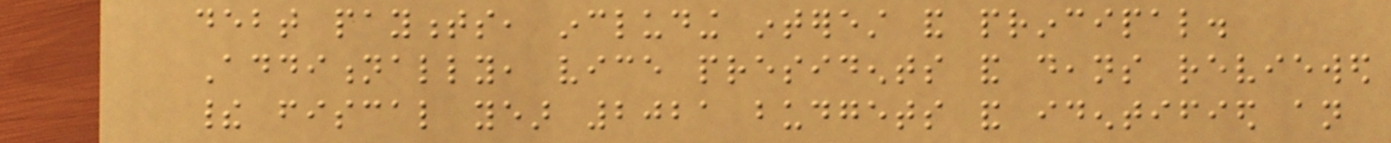debt payments, including interest and principal.
Additionally, vice presidents and deans reviewed
their fiscal year 2021 budgets and identified an
